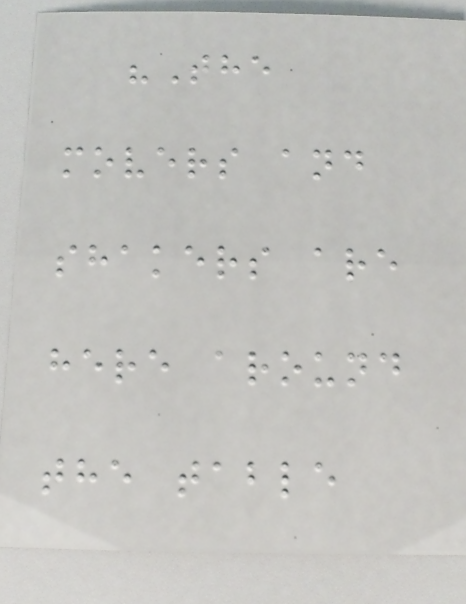"The
movers and
shakers are
here around
the table
